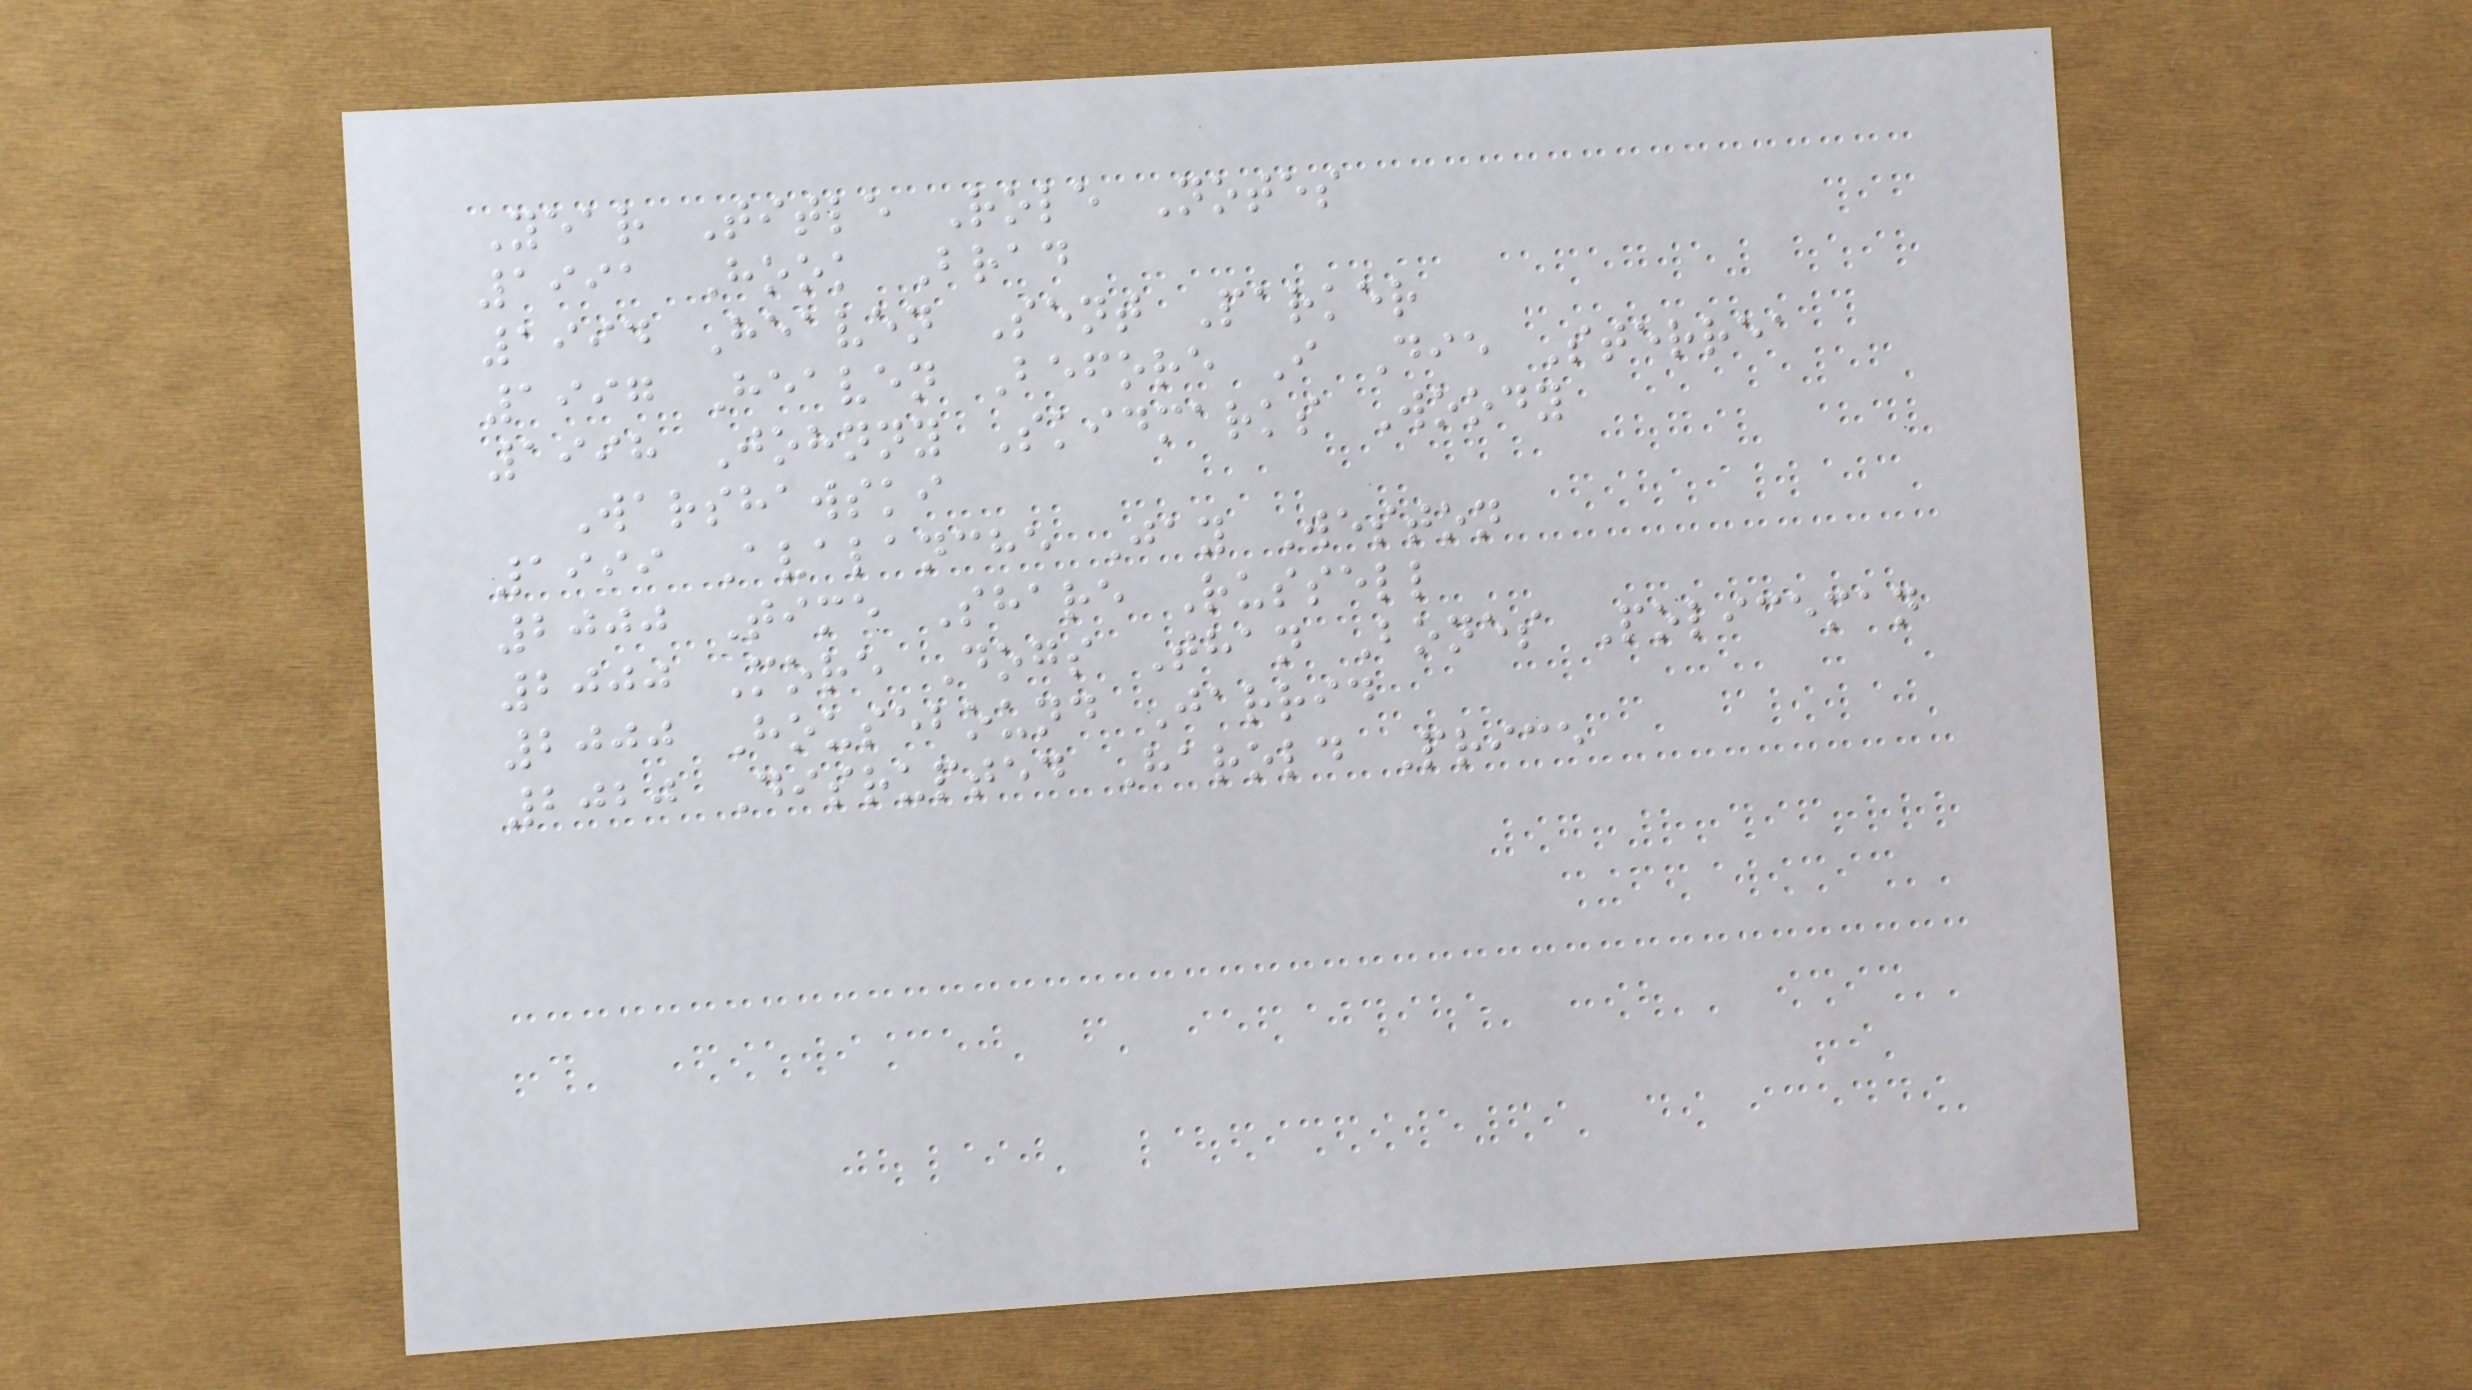Year Title Role Notes
1991 Hook Brad
1994 Heaven Sent Parker
1997 Heaven Before I Die Sterrea
1998 Johnny Skidmarks Woody
Warshawski
1999 Avalanche Jay Weston
2000 Time Share Russell
2000 More Dogs Than Bones Policeman
2000 Housebound Jarrid
2020 Disrupted Harold Price
